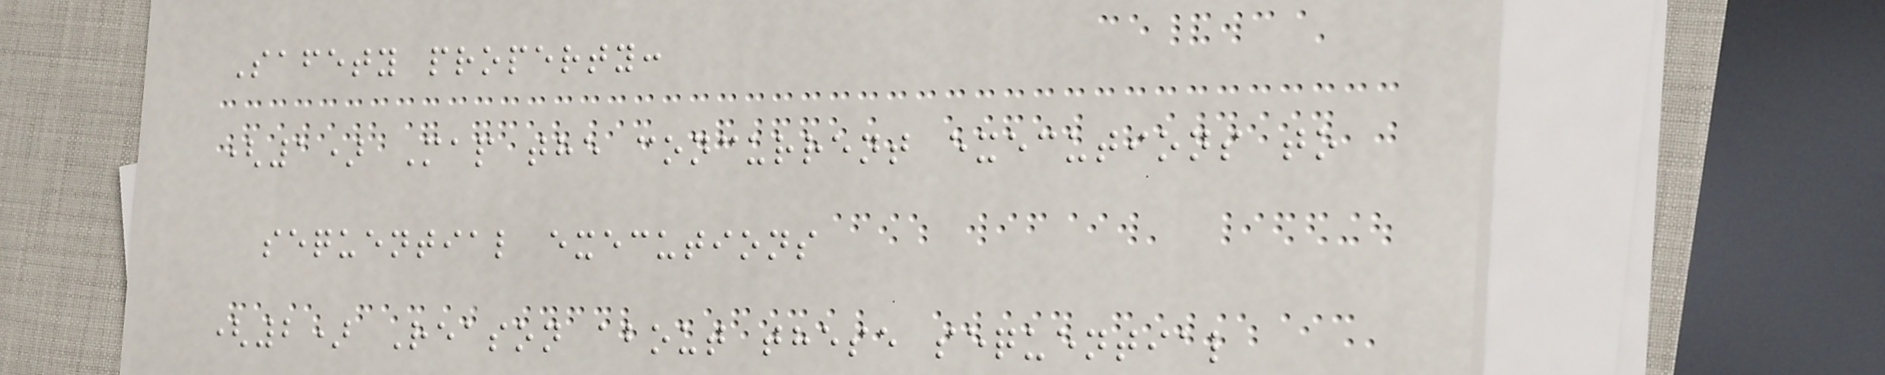Safety property:
(1) Map the concurrent executions to
sequential executions
(2) Reason about these sequential
